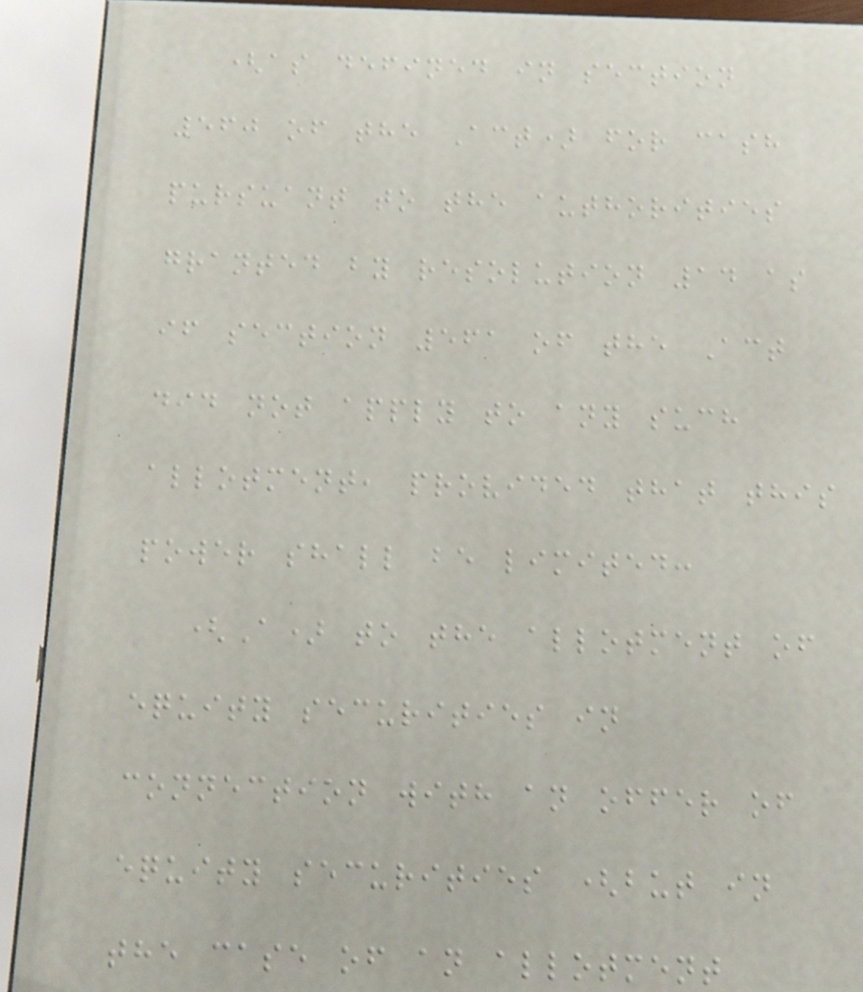(as defined in section
560 of the Act) for cash
pursuant to the authorities
granted by resolution 14 as
if section 561 of the Act
did not apply to any such
allotment, provided that this
power shall be limited:
(A) to the allotment of
equity securities in
connection with an offer of
equity securities (but in
the case of an allotment
